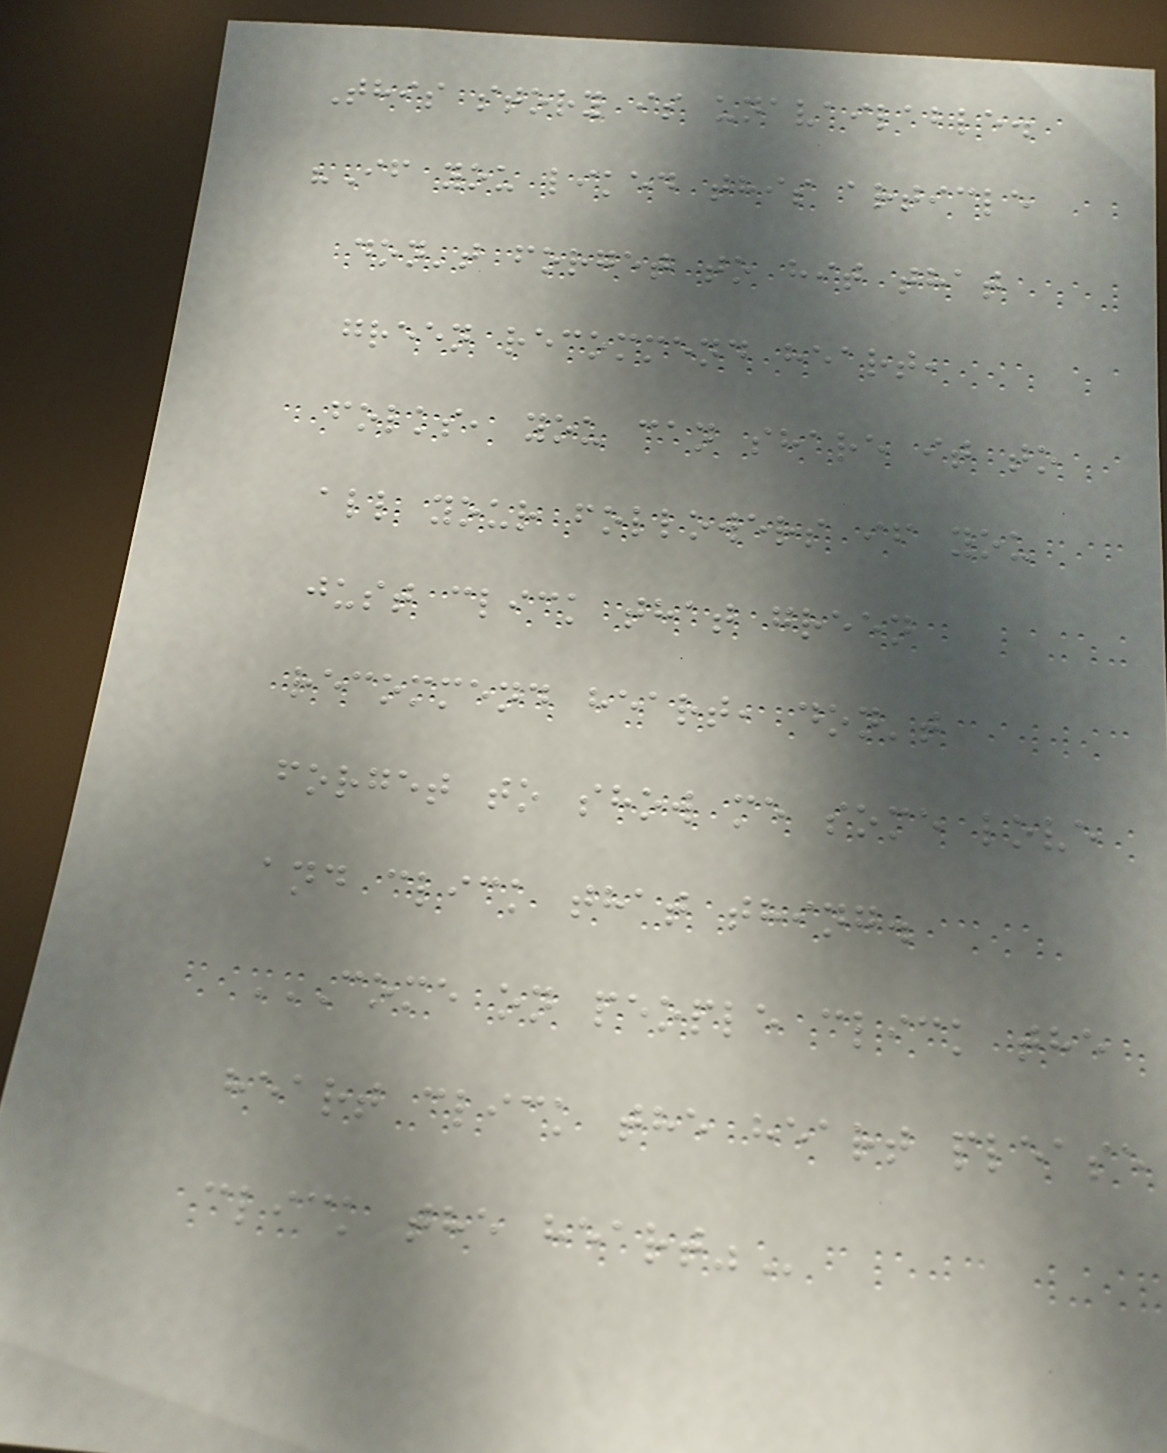This story is unavailable.
"If you liked this article
don't forget to hit that
green recommend heart,
folks, you can share it to
all your followers if you
just click that green
recommend heart, don't
forget to show me some love
and click that thing.
COME ON PEOPLE CLICK THE
HEART CLICK THE HEART PLEASE
CLICK THE HEART"
